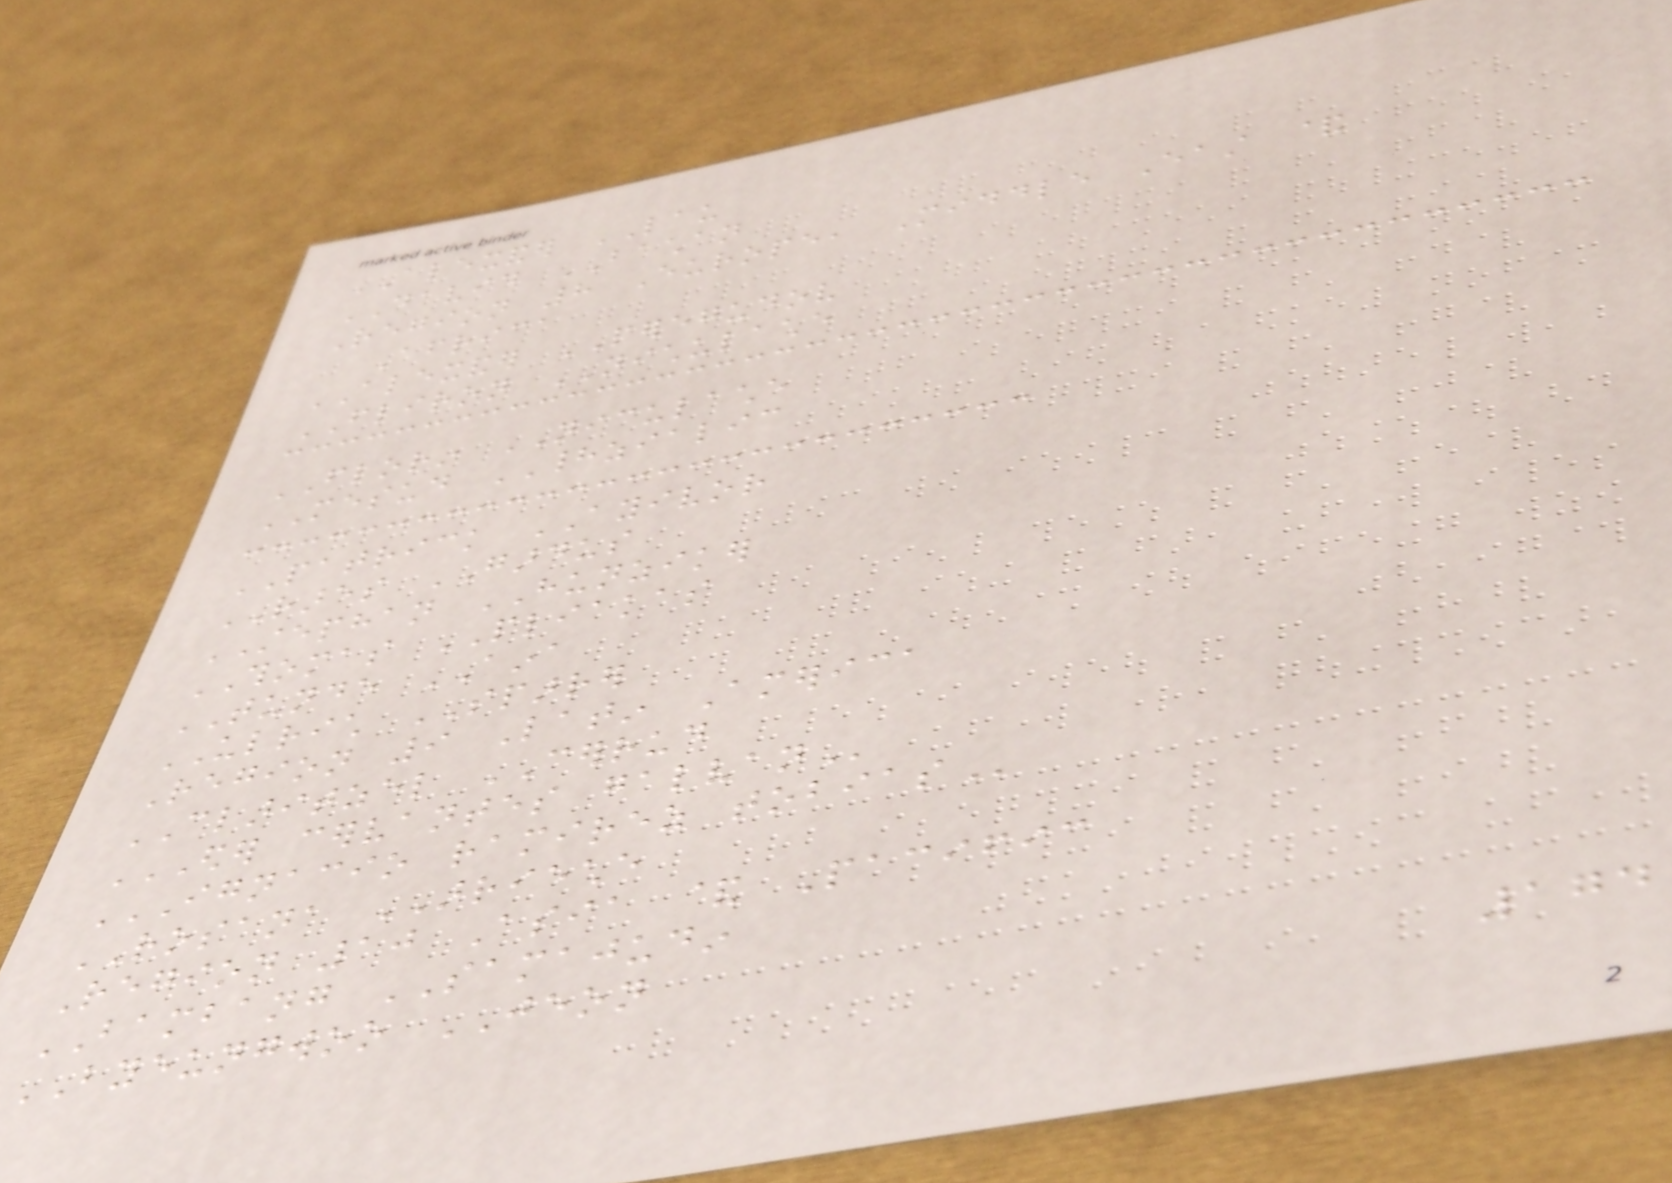ALEXANDER LAU
DAVID BACHAN
Region 8 Europe, Middle East &
Africa
ALEXANDER PEREGUDOV
FLIRON NICHULACHE
FLORIN NICULACHE
MESUD HADZIALIC
PATRICK AYIVOR
RARES GARDUS
STEPHAN HUNZIKER
THOMAS PLIAKAS
TUNDE AINA
ULRICH SPARRER
Region 9 Latin America
CLARITZEL CERRUD
EDER CERVANTES GALVAN
IGNACIO RAMIREZ TOBIAS
ROSANA ARRIECHE
Region 10 Asia & Pacific
BAMBANG SAMAJUDIN
BYEUNGWOO JEON
174
